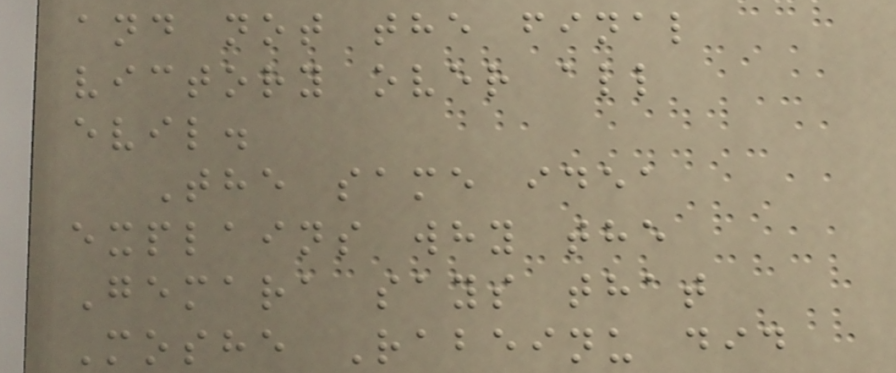and not the final
victory over all
evil.
The same idea
explains why the
Gemara says that
Moshe Rabeinu did
